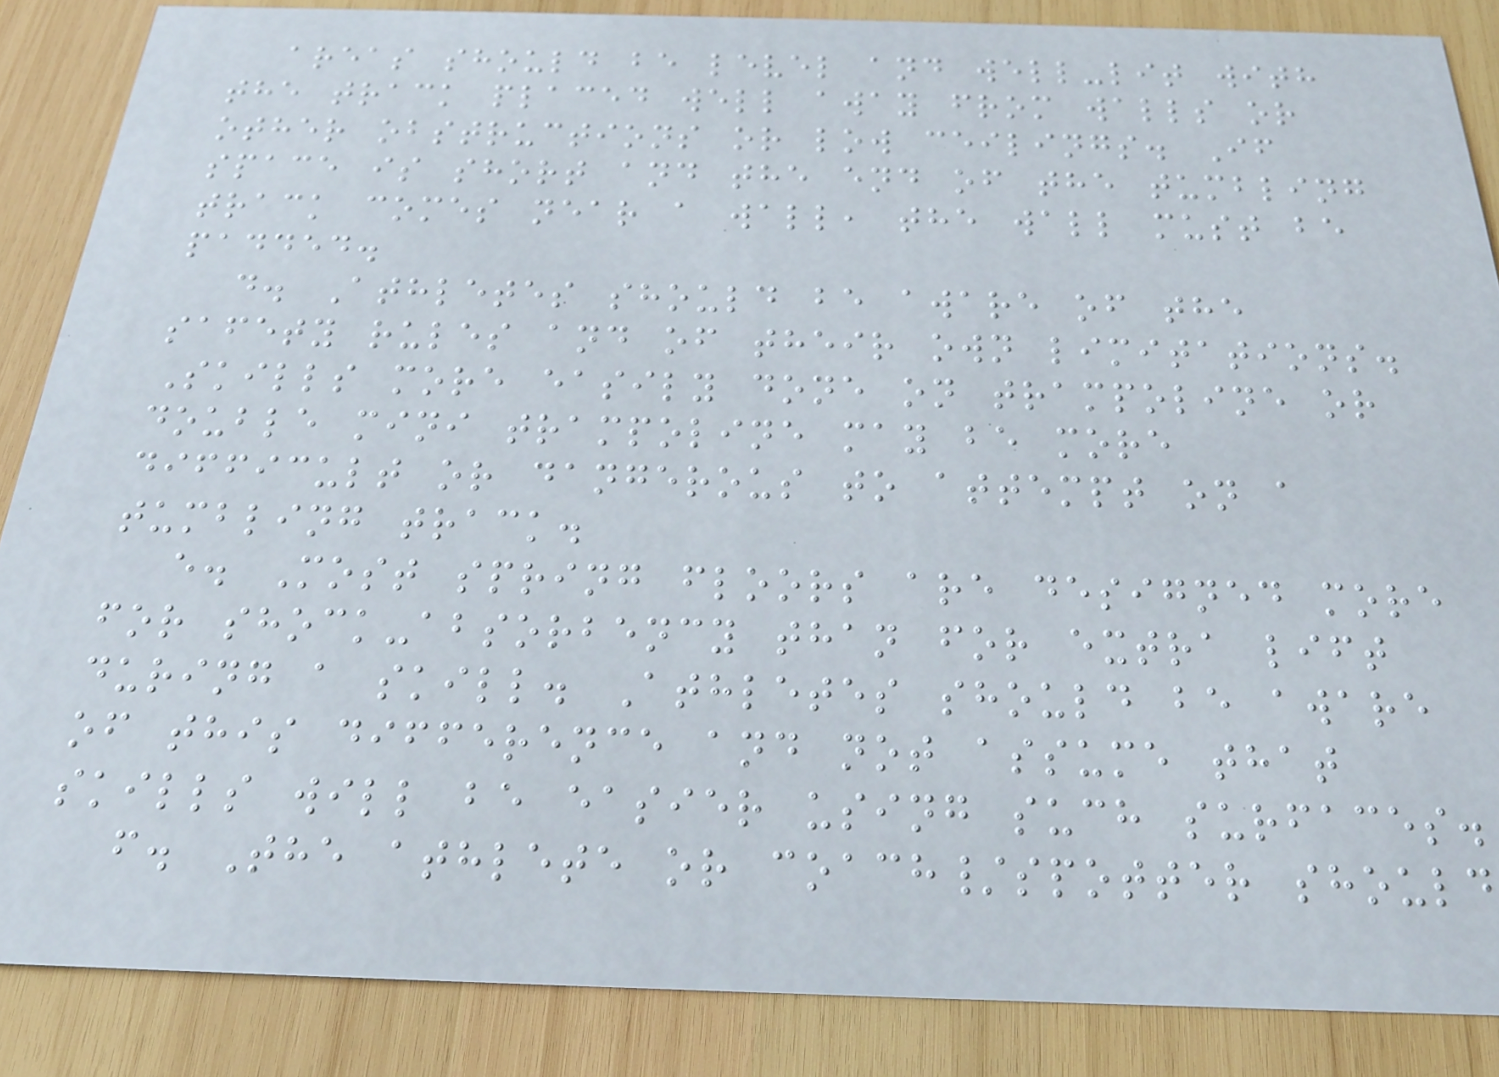areas should be level and well-lit with
the track placed well away from walls or
other obstructions or low ceilings. If
space is short and the end of the tumbling
track comes near a wall, the wall must be
padded.
d. Athletes should be aware of the
safety rules and of their own limitations.
Skills more easily done on trampoline or
double mini trampoline may be more
difficult or dangerous to attempt on a
tumbling track.
e. Most spring floors are designed more
for shock-absorbency than for extra lift
during a skill. Athletes should be aware
of this difference and not assume that
skills will be easier using such surfaces.
f. The athlete or coach/spotter should
